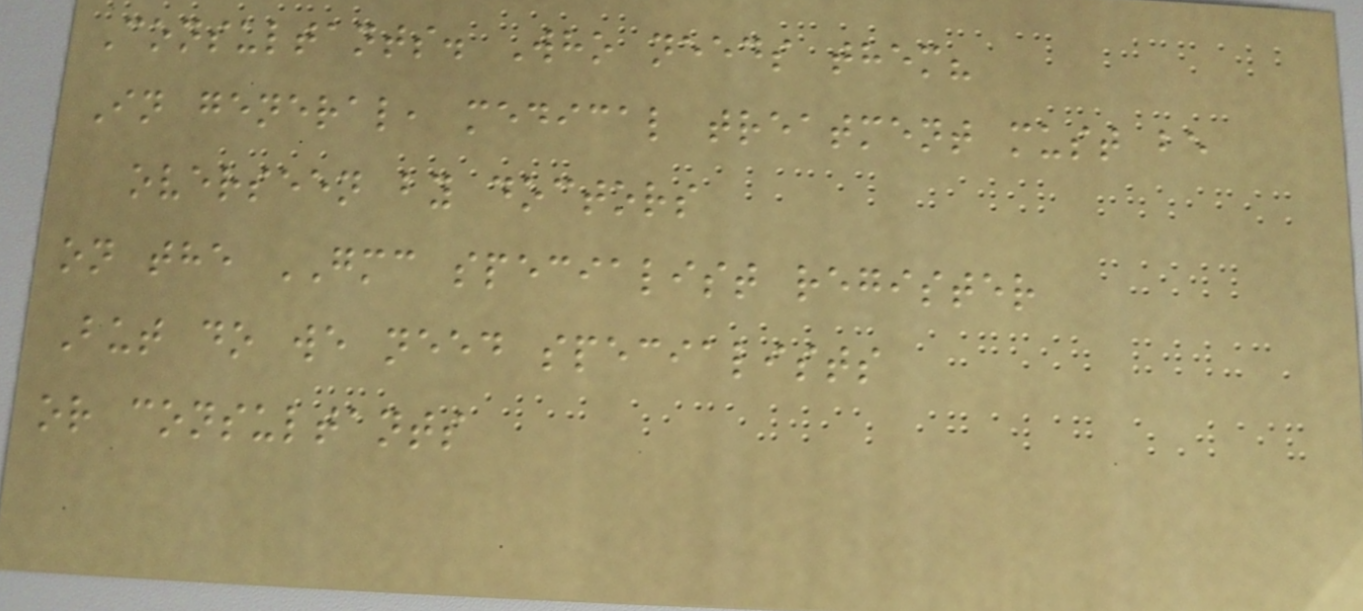Consultants. Who needs them?
In general, medical treatment must be
overseen by doctors
on the GMC specialist register
But do we need specialists
or consultants
